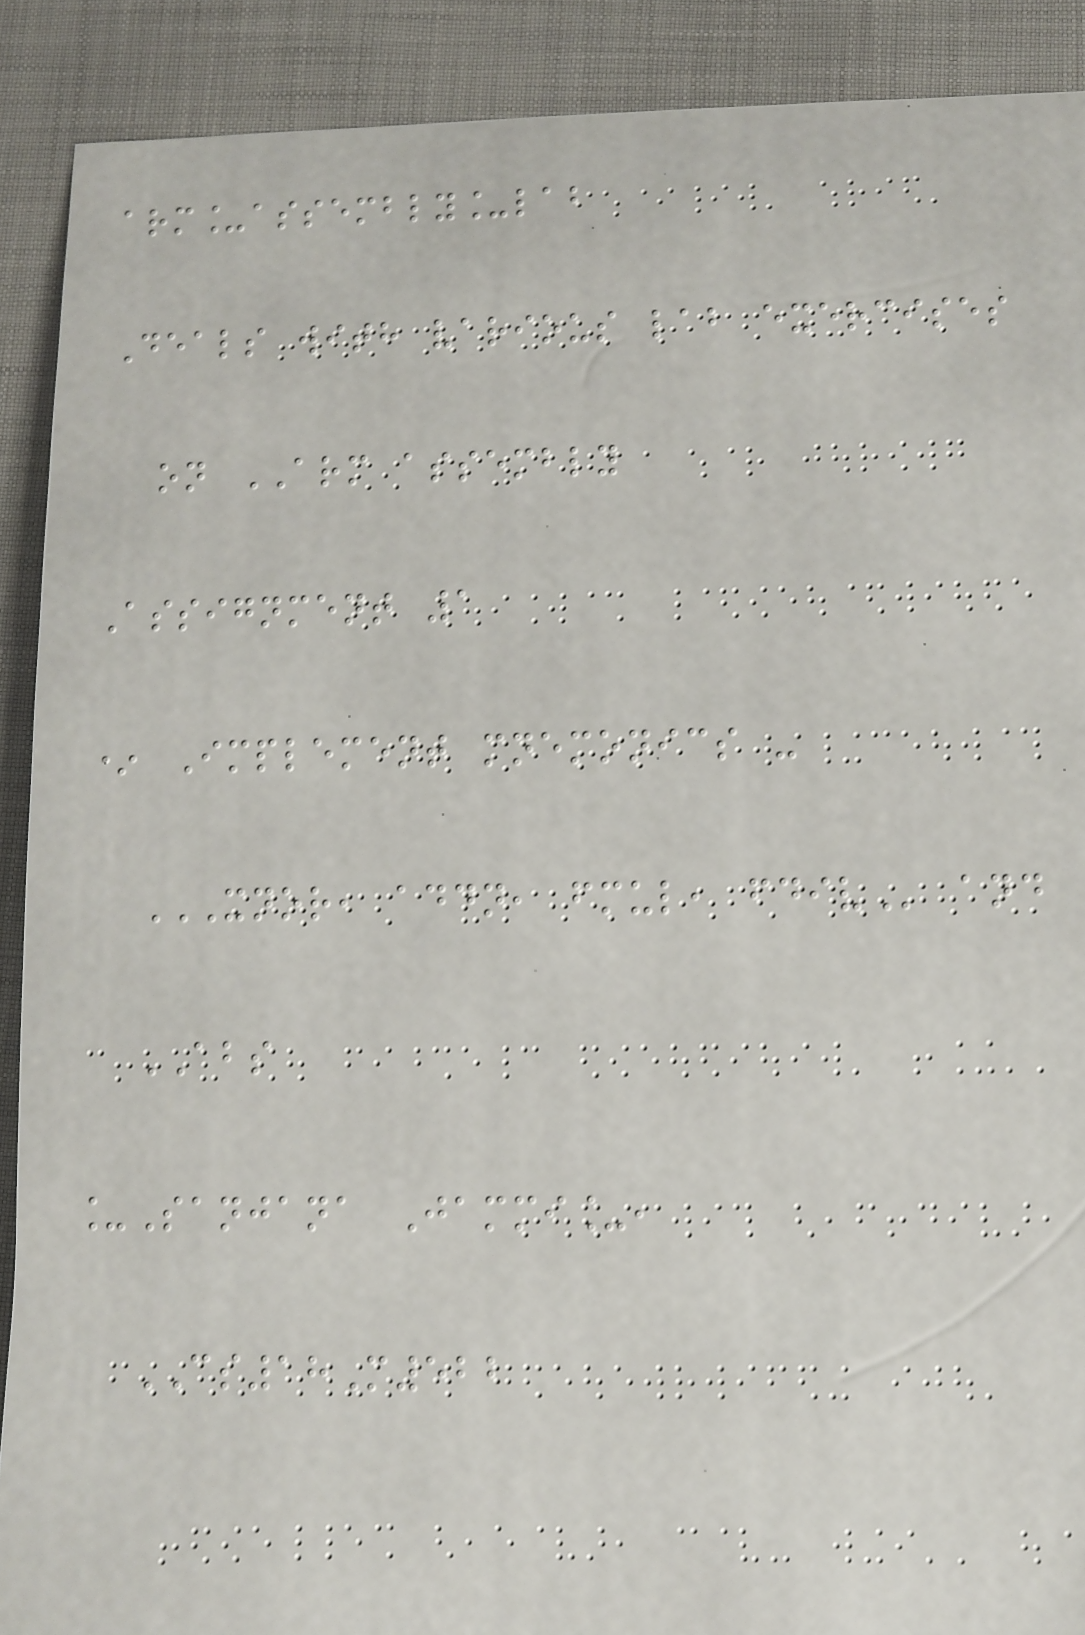arm_assembly_lab
Deals with various lab exercises
on ARM assembly
Assignment 1
* Implement mnemonics -
XNOR, ADDN, FMUL, FDIV and
ABS
_Sanjana Jammi_,
CS18M522
